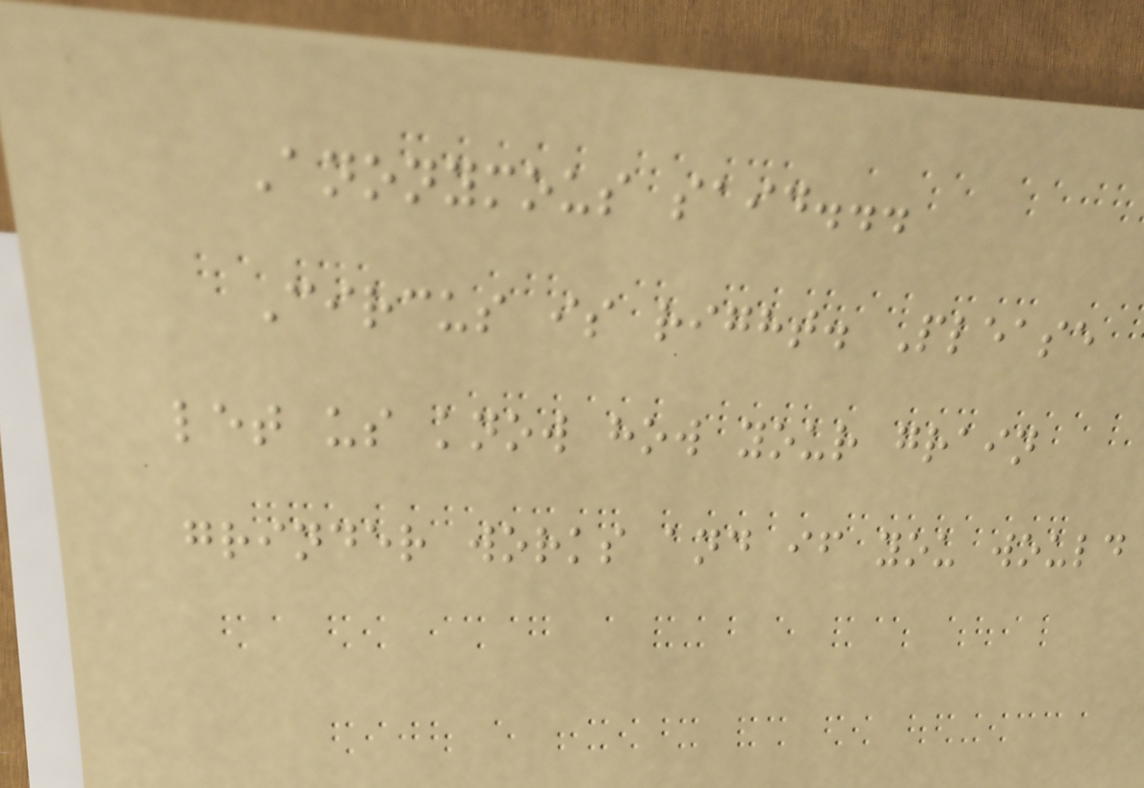Anonymous said...
Circus is right. Please
let us know how your grain
grinder works and if you would
